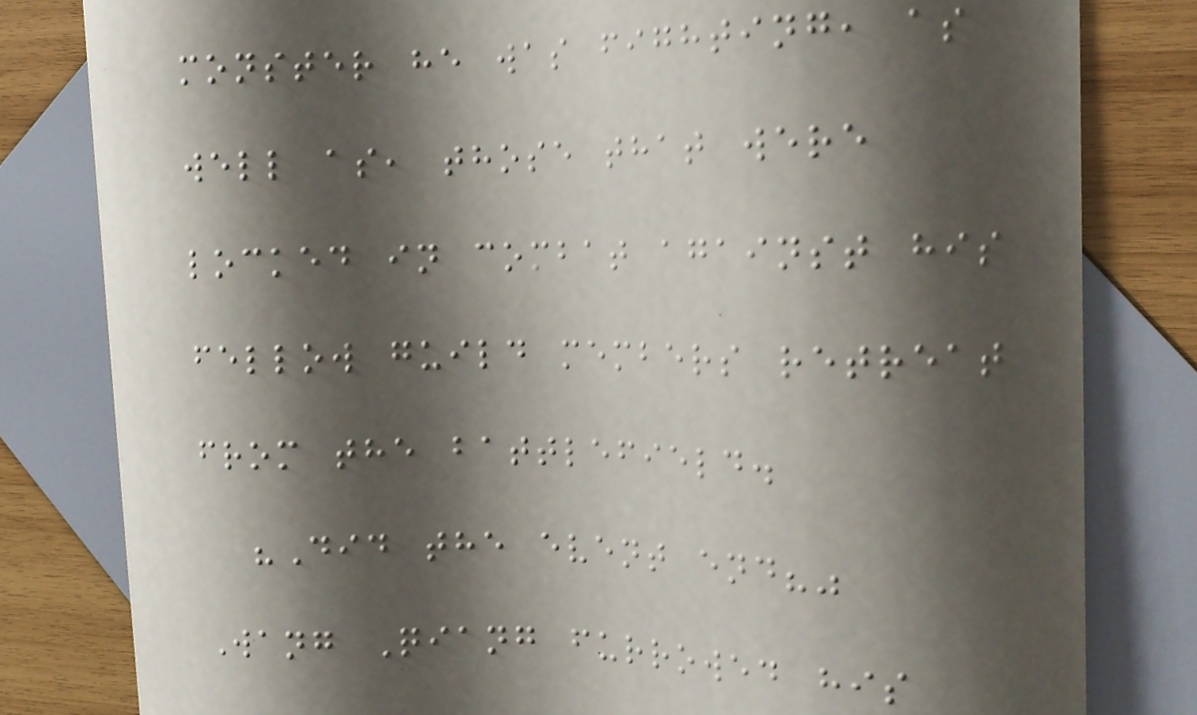monster he was fighting, as
well as, those that were
locked in combat against his
fellow guild members retreat
from the battlefield.
"Did the event end?"
Wang Qiang furrowed his
